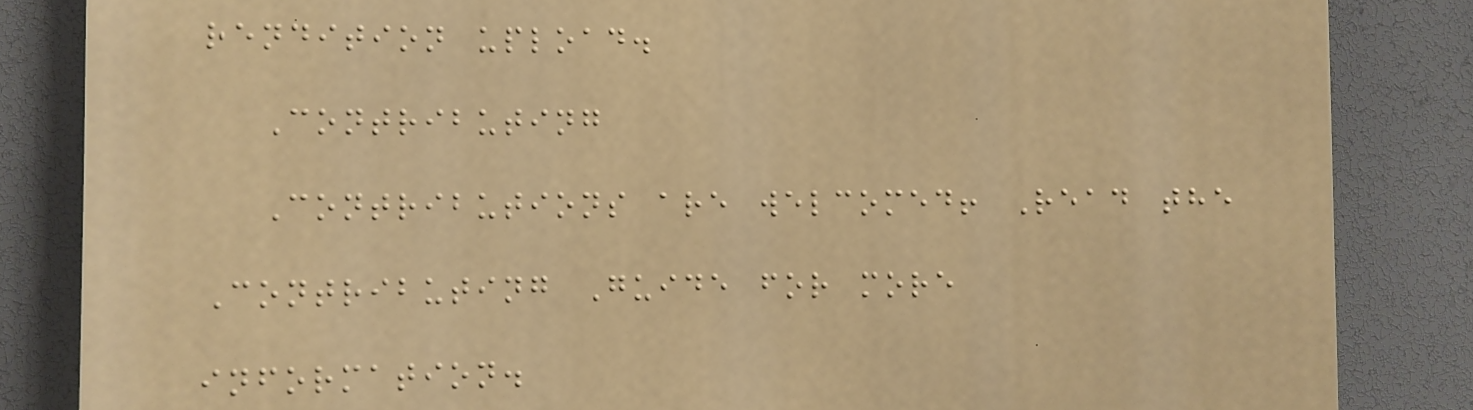rendition upload.
Contributing
Contributions are welcomed! Read the
Contributing Guide for more
information.
